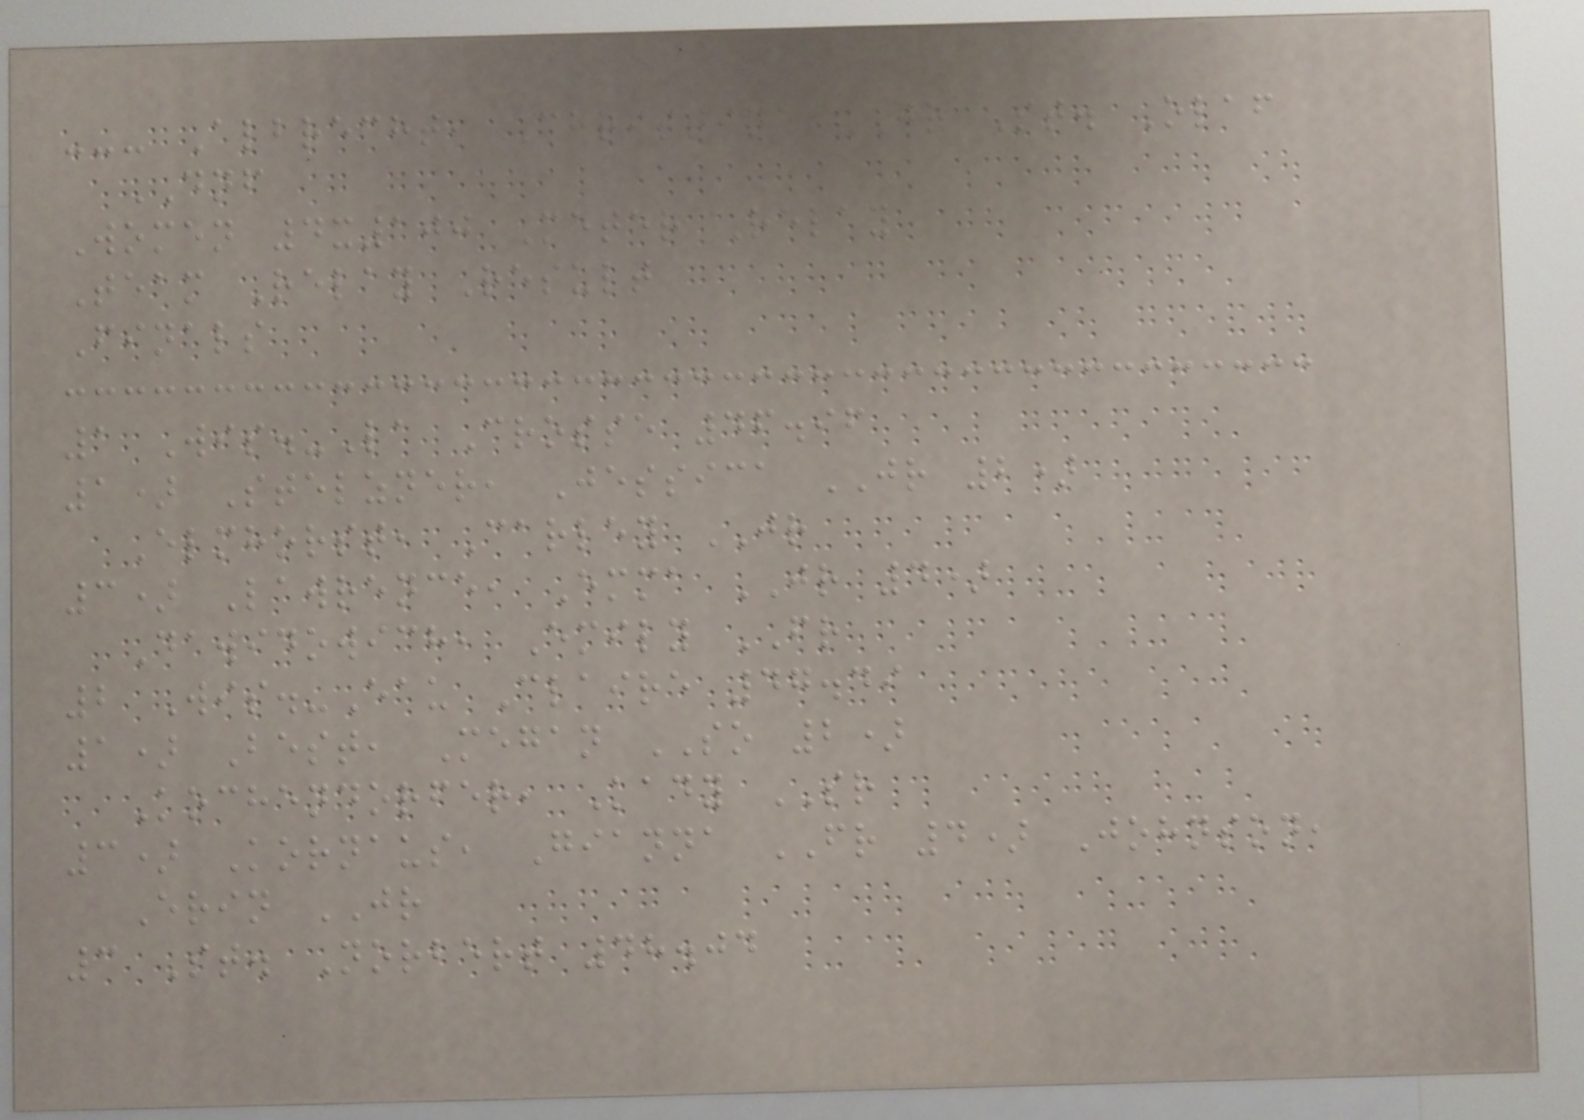--- Albrecht, Christine JR St. Olaf
DNF
Women 4x100 Meter Relay
Team Relay Result
Finals
1 Wis.-La Crosse 46.96
1) Stelzner, Jessica JR 2)
Elmhorst, Carley JR
3) Lawrence, Emma JR 4)
Dawidowich, Emily FR
2 Wis.-Eau Claire 47.49
1) Best, Megan SO 2)
Kochendorfer, Kady SR
3) Kornaus, Gianna FR 4) Johnson,
Erin JR
3 St. Norbert 48.04
